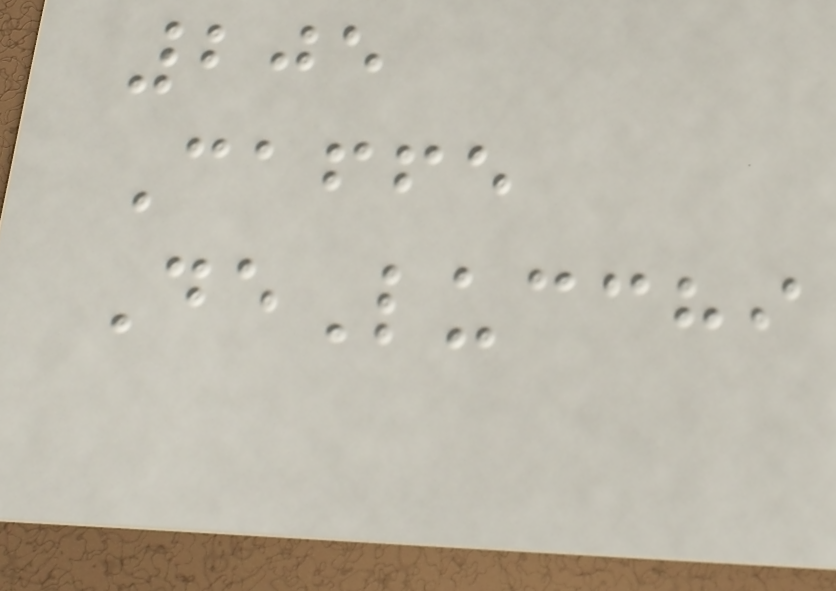205
Caffe
DeLucchi
